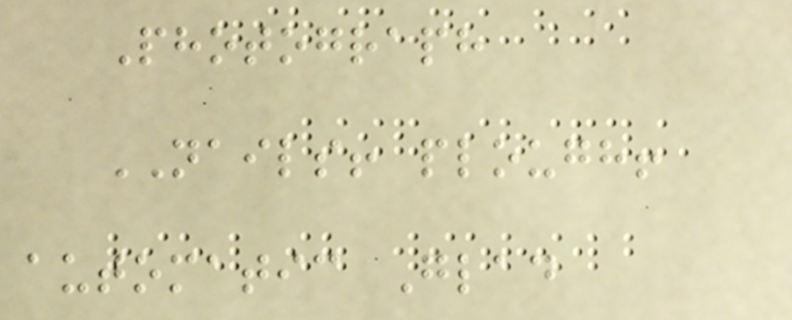Photograph
NAILS! plough!
automatic Glad
